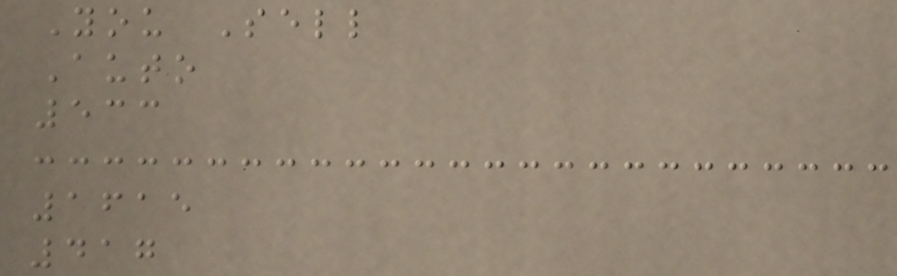You Sell
Auto
533
1615
417
